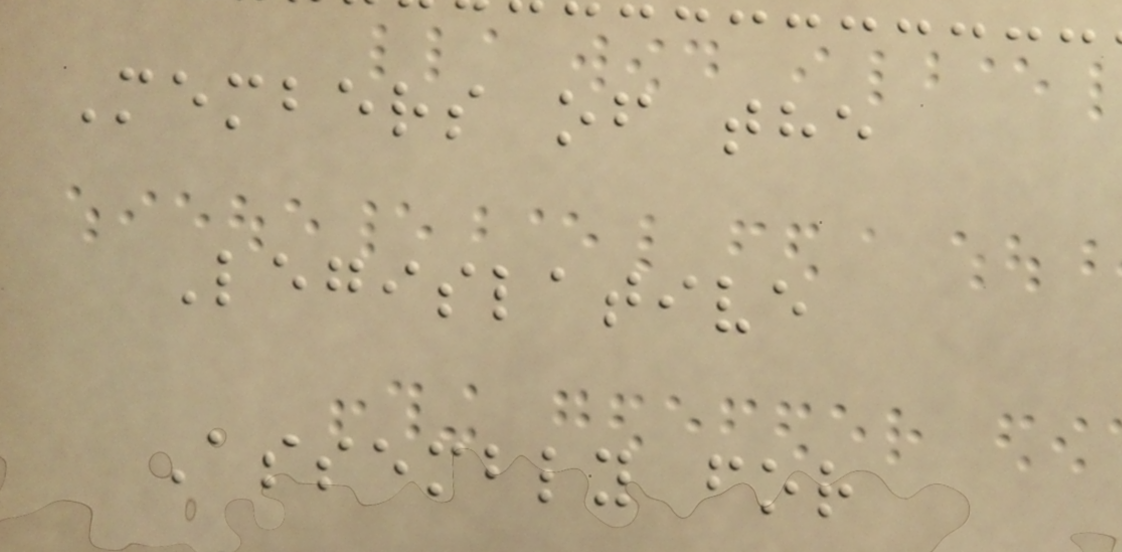Members of the
Legislative
Assembly for
